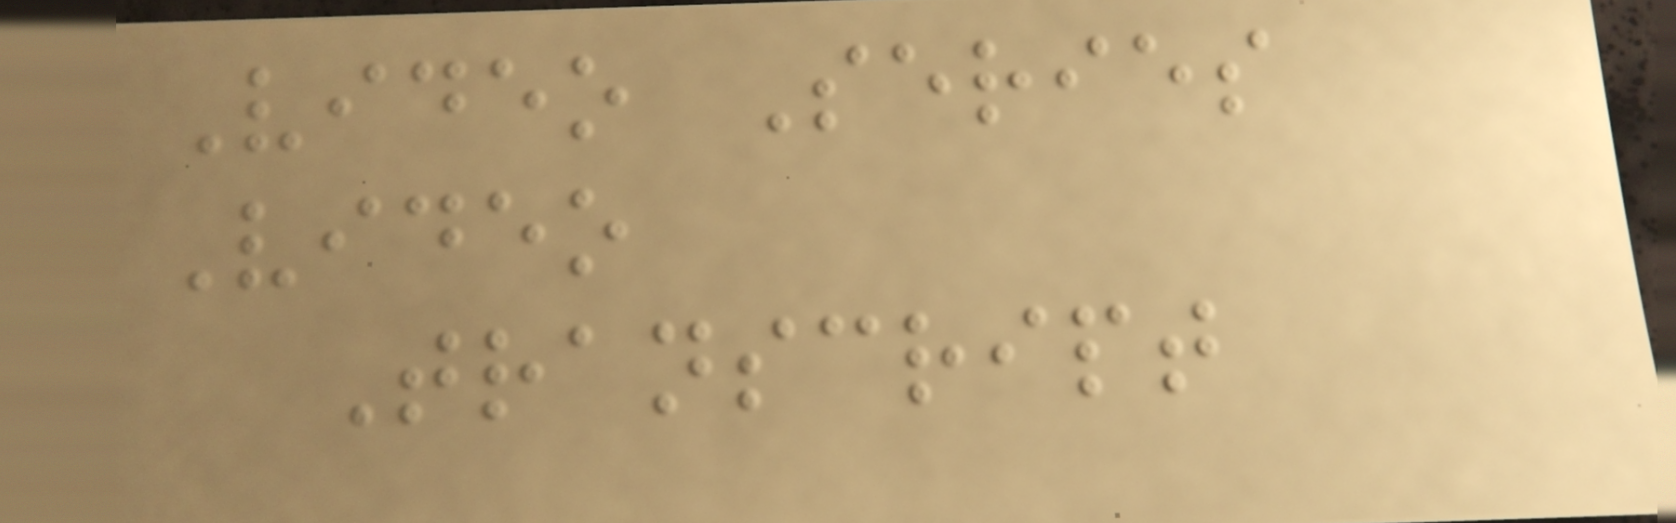Video Series
Video
Transcript
